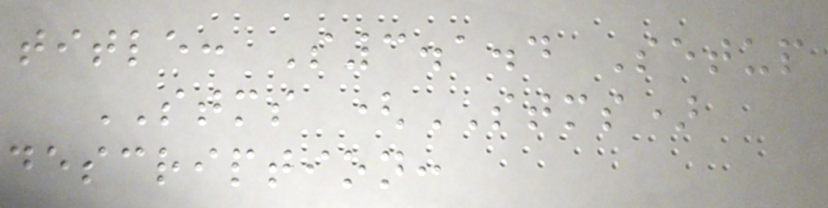title: S3.1.4 Setup
STMS (STMS)
description:
